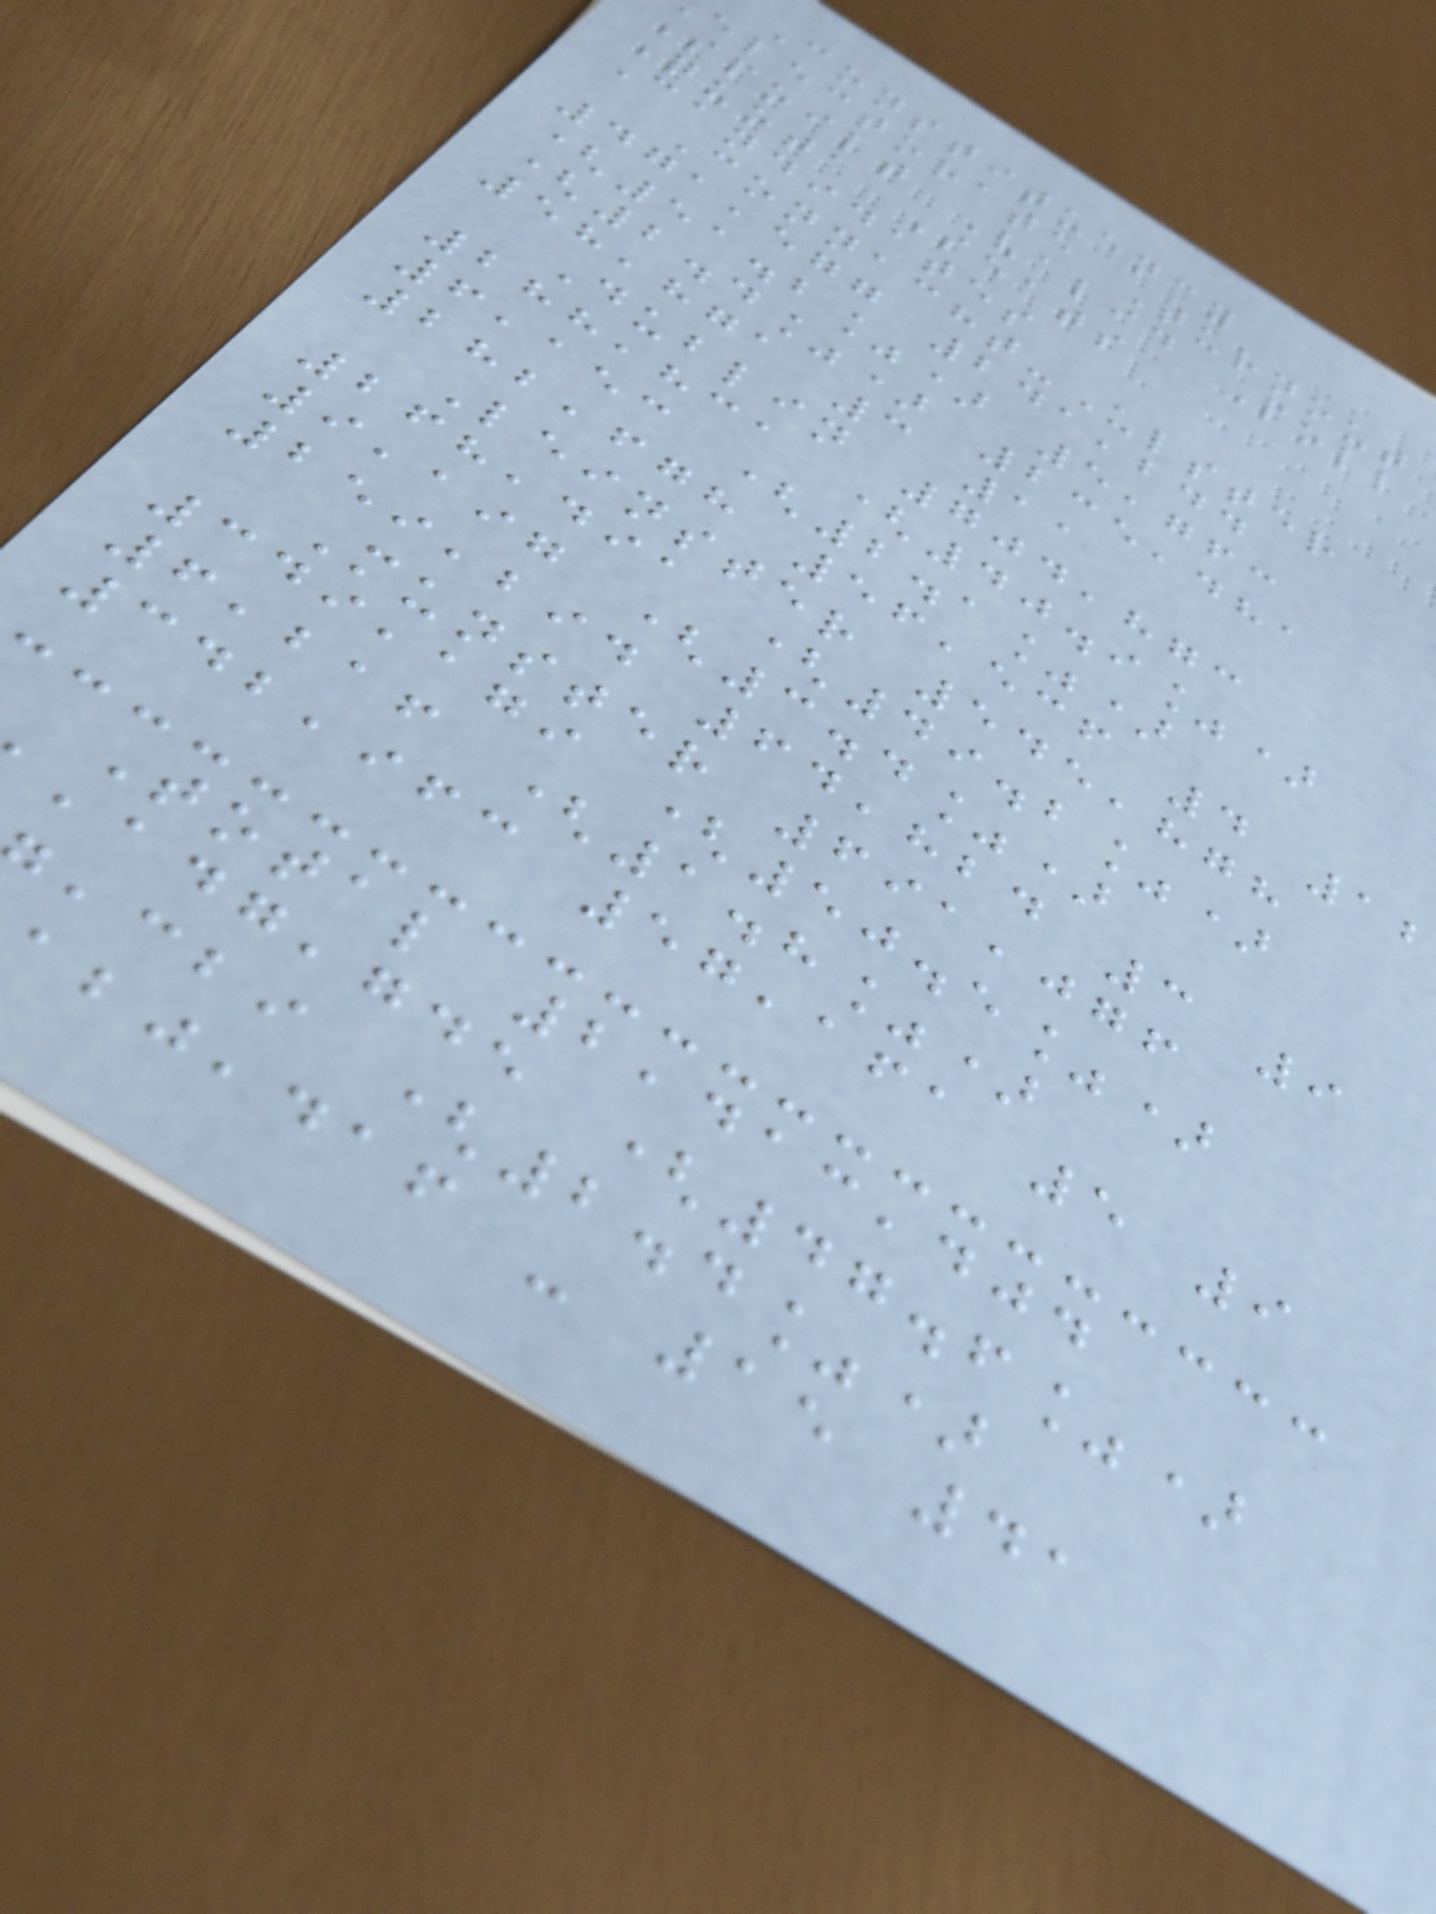Constituency
electorate Turnout
Spoilt Valid Poll
Quota Seats
Candidates
Connacht-Ulster
471,577 241,244
(51.2%) 5,763
(2.4%) 235,481
58,871 3 11
Dublin 704,873
288,831 (40.9%)
6,153 (2.1%)
282,678 56,536 4 12
Leinster 545,878
268,491 (49.2%)
9,197 (3.4%)
259,294 64,824 3 9
Munster 691,076
349,179 (50.5%)
6,216 (1.8%)
342,963 57,161 5 9
Total 2,413,404
,gde (47.6%)
,cbi (2.4%)
,daf - 15 41
